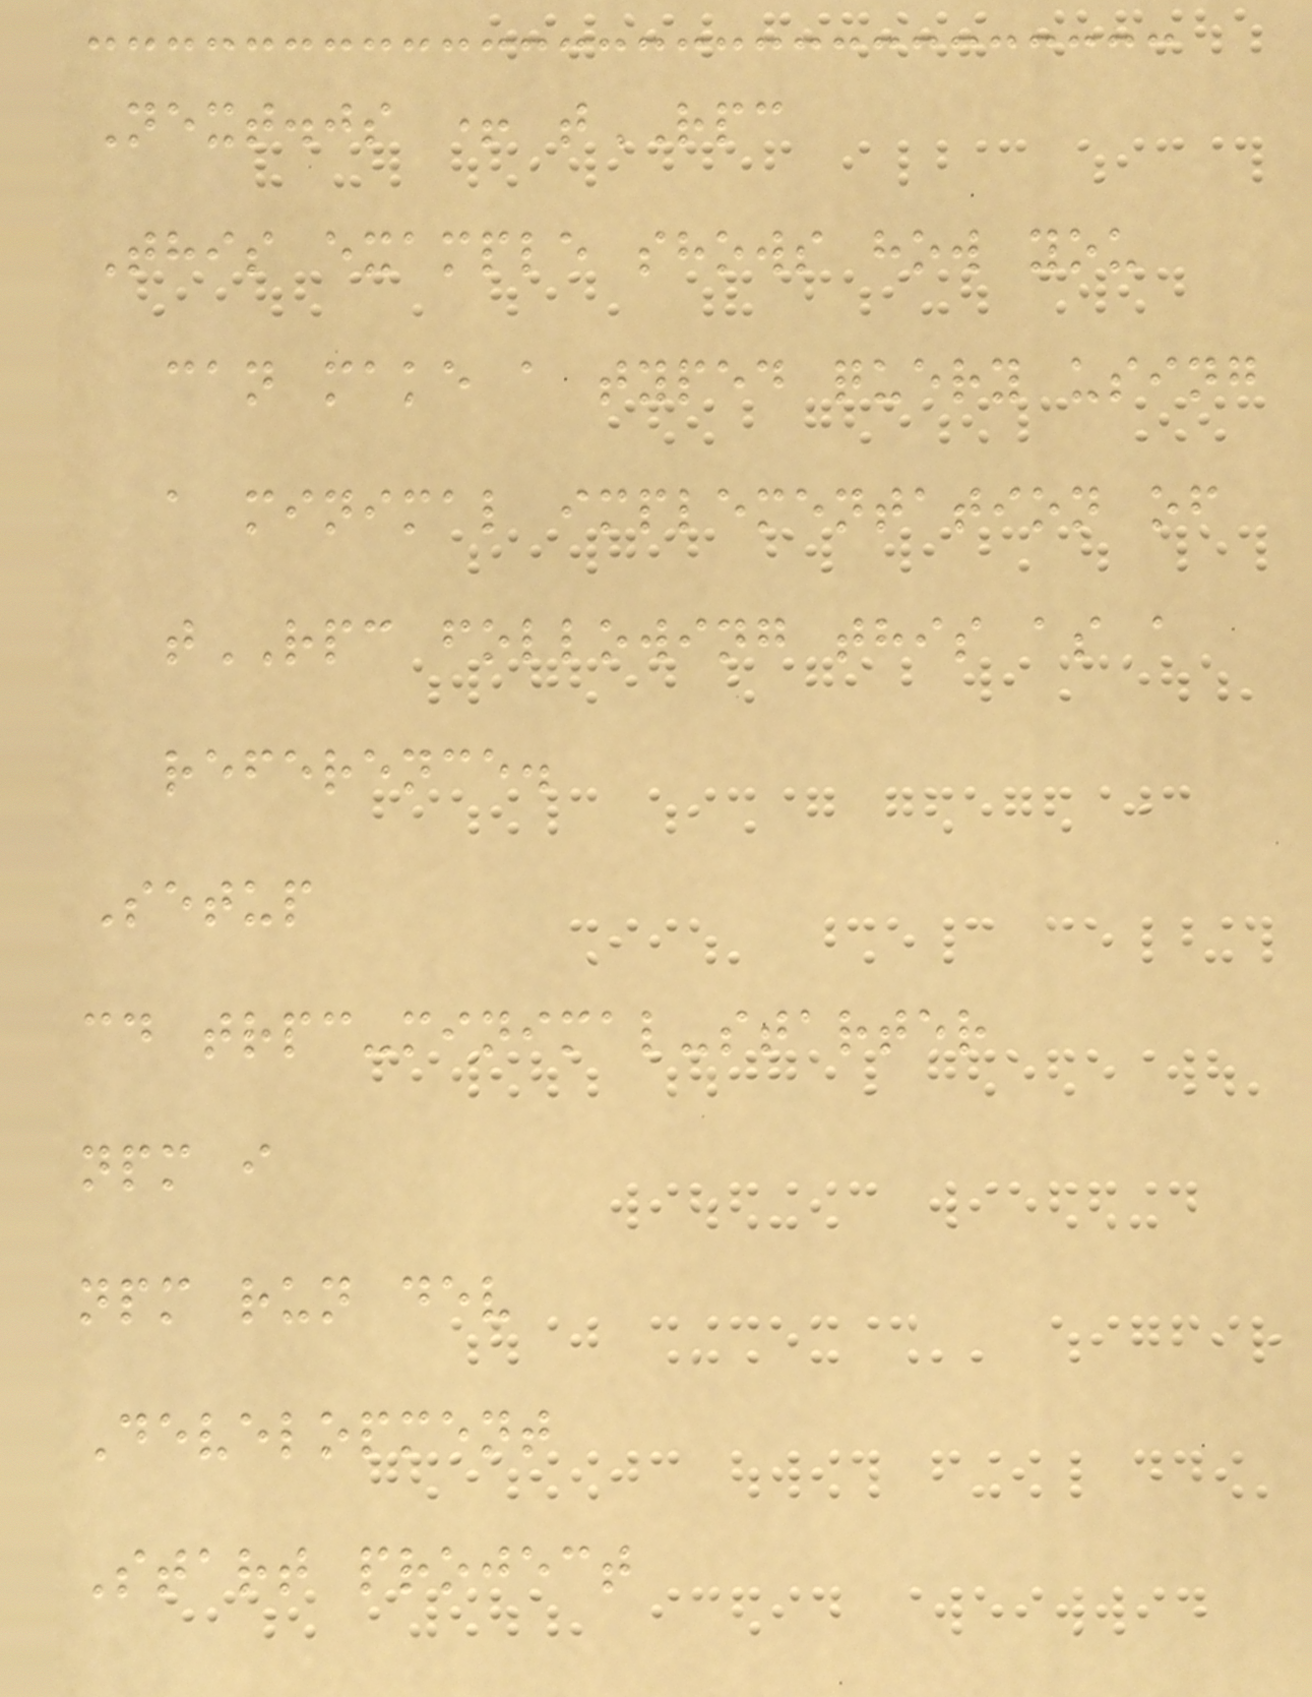Next.js + tRPC
This example shows how you
can make a typed query using
a minimal implementation of
tRPC following this as a
reference.
Setup
cd trpc-minimal-starter
npm i
npm run dev
Development
Start project
